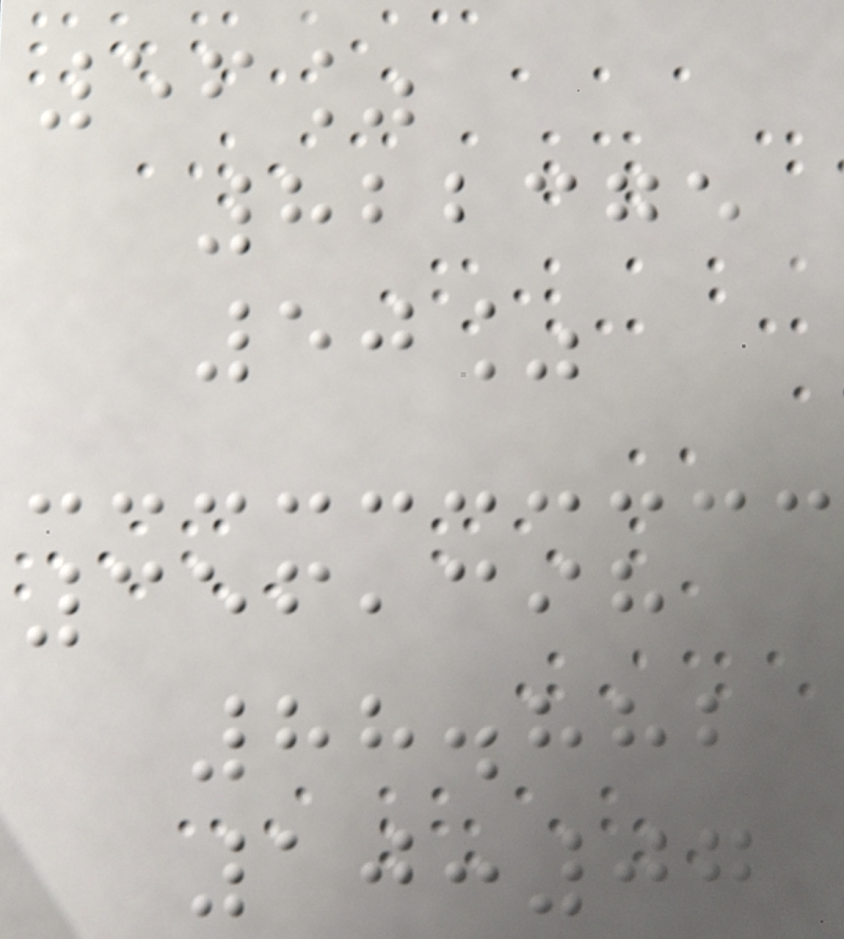56%
822375
50%
356,398
88.882
10:07
